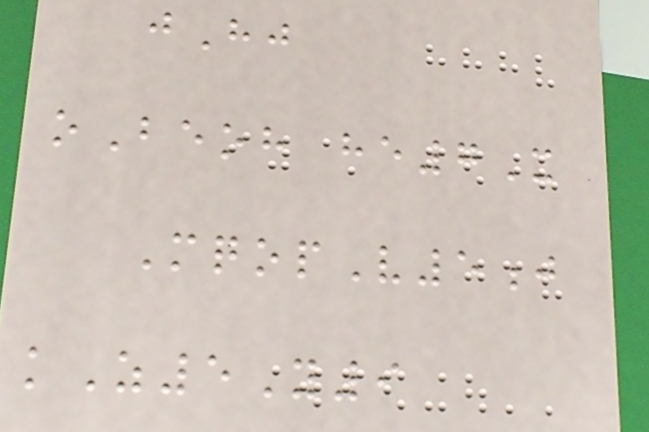jHj
oBeoh he7X
MqopV5j
kZ5Y9
